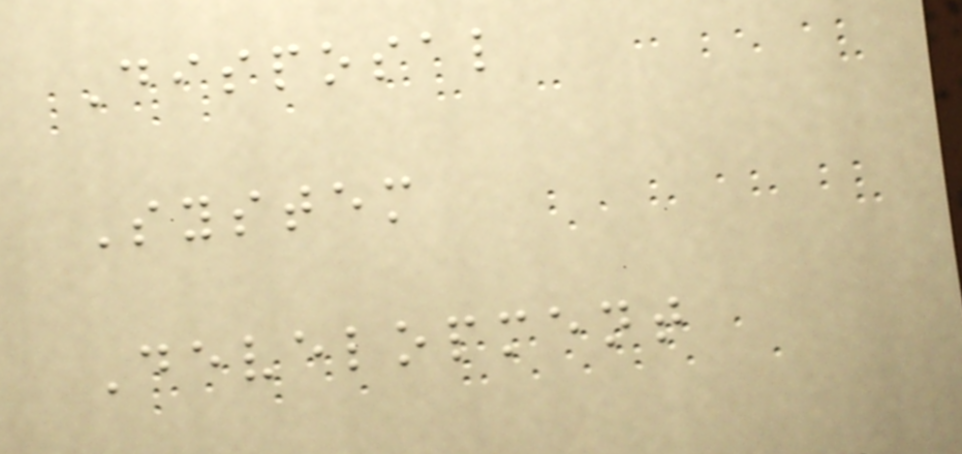Disposal
System
Development
